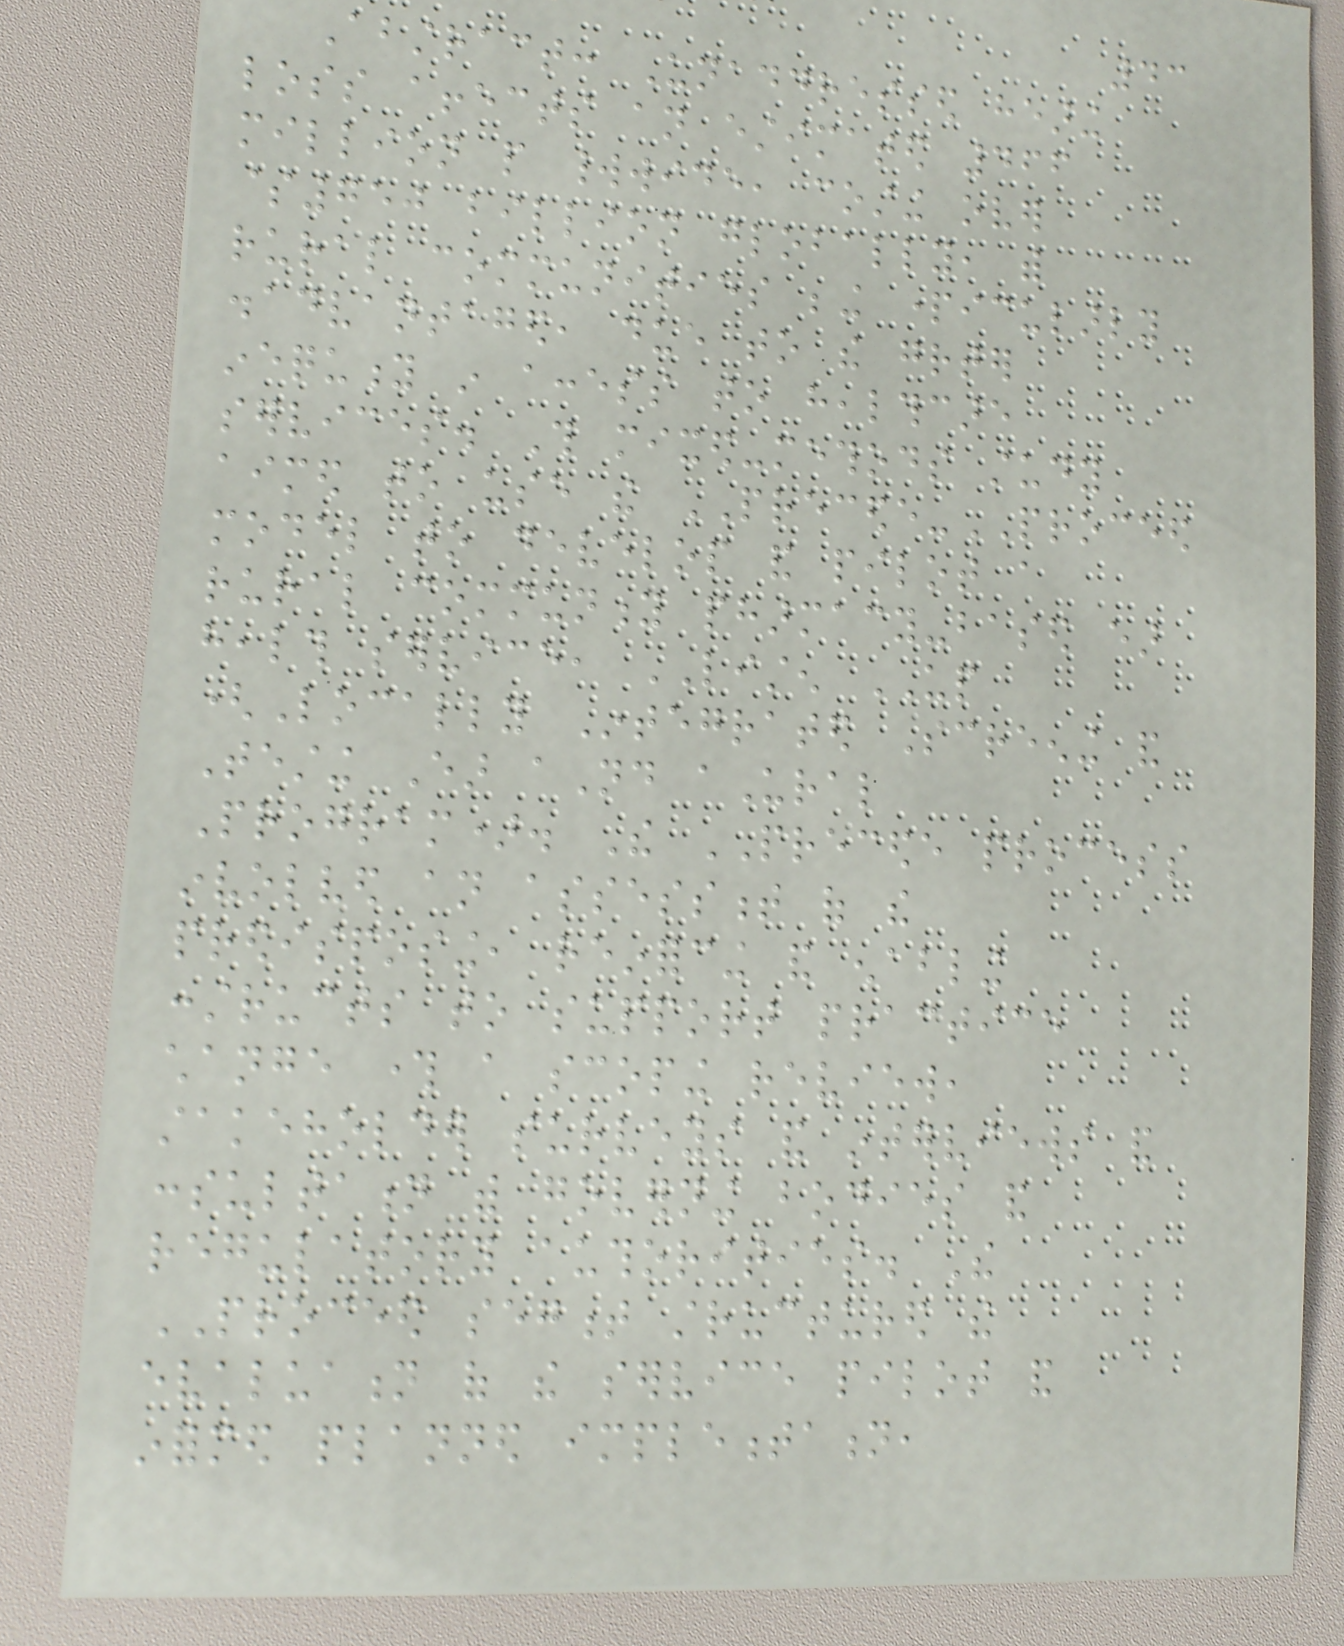43
Abstract: Unaddressed hearing
loss affects an estimated 466
million people worldwide, costing over
$750 billion globally, with
rural communities being particularly
disadvantaged, due to the greater
inequity in access to healthcare
services. This mixed-methods study
aimed to use the PRECEDE-PROCEED
model to develop and pilot a
rural community pharmacy-based ear
health service, LISTEN UP
(Locally Integrated Screening and
Testing Ear aNd aUral
Program). The PRECEDE process
involved an assessment of the
predisposing, reinforcing and enabling
constructs to support practice
change through a scoping review,
stakeholder surveys and interviews and
consultation with governing bodies and
regulatory authorities. The
PROCEED segment structured the
evaluation of the service pilot and
informed planned implementation,
